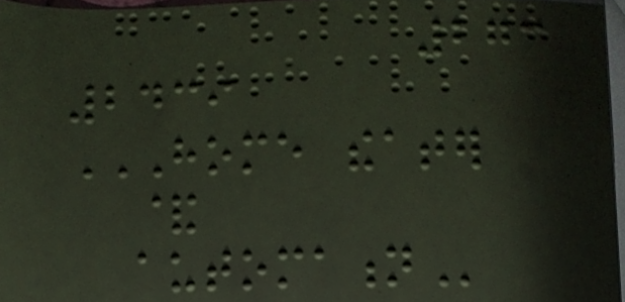273
2439
HOME THEATER
&
AUTOMATION
